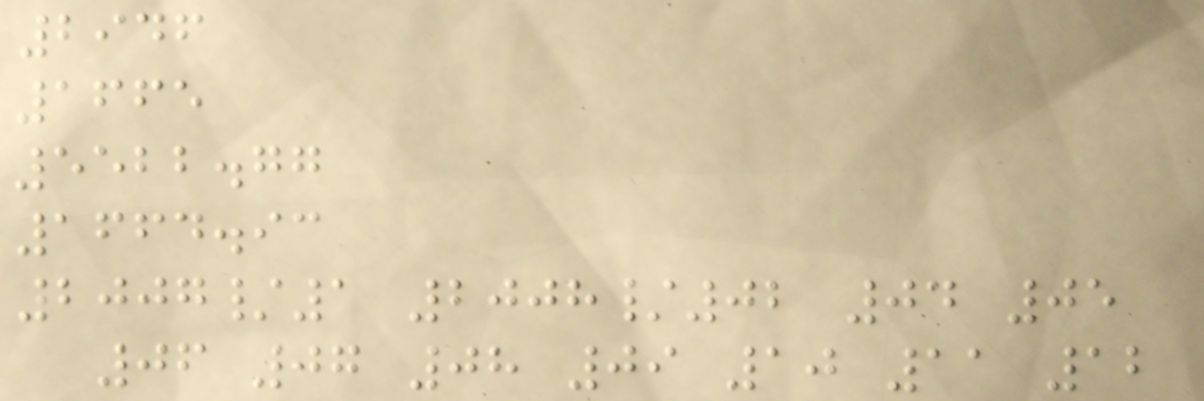2946
1665
5522.77
1664.93
2007/1 2008/02 04 05
06 07 08 09 10 11 12
